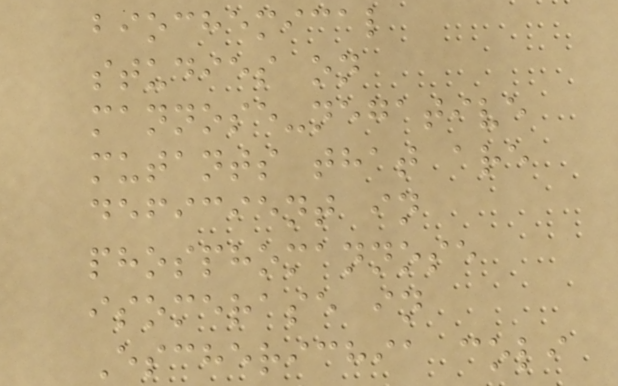biochemical
studies on
mannose-negative
mutants that are
deficient in
phosphomannose
isomerase in
Escherichia coli
